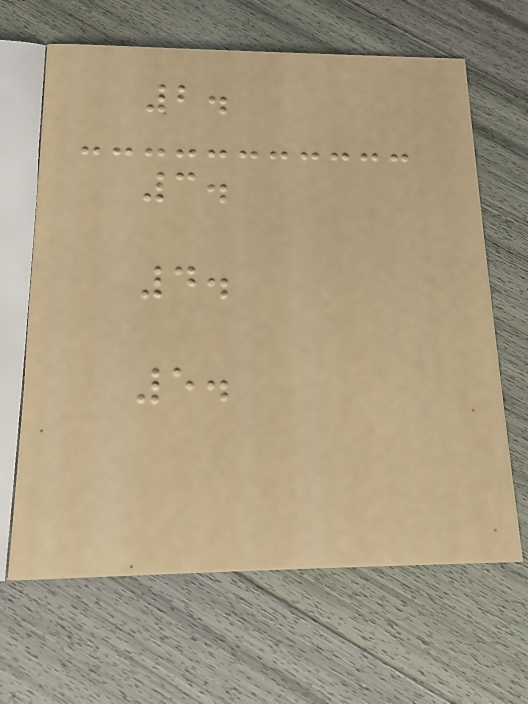2.
3.
4.
5.
